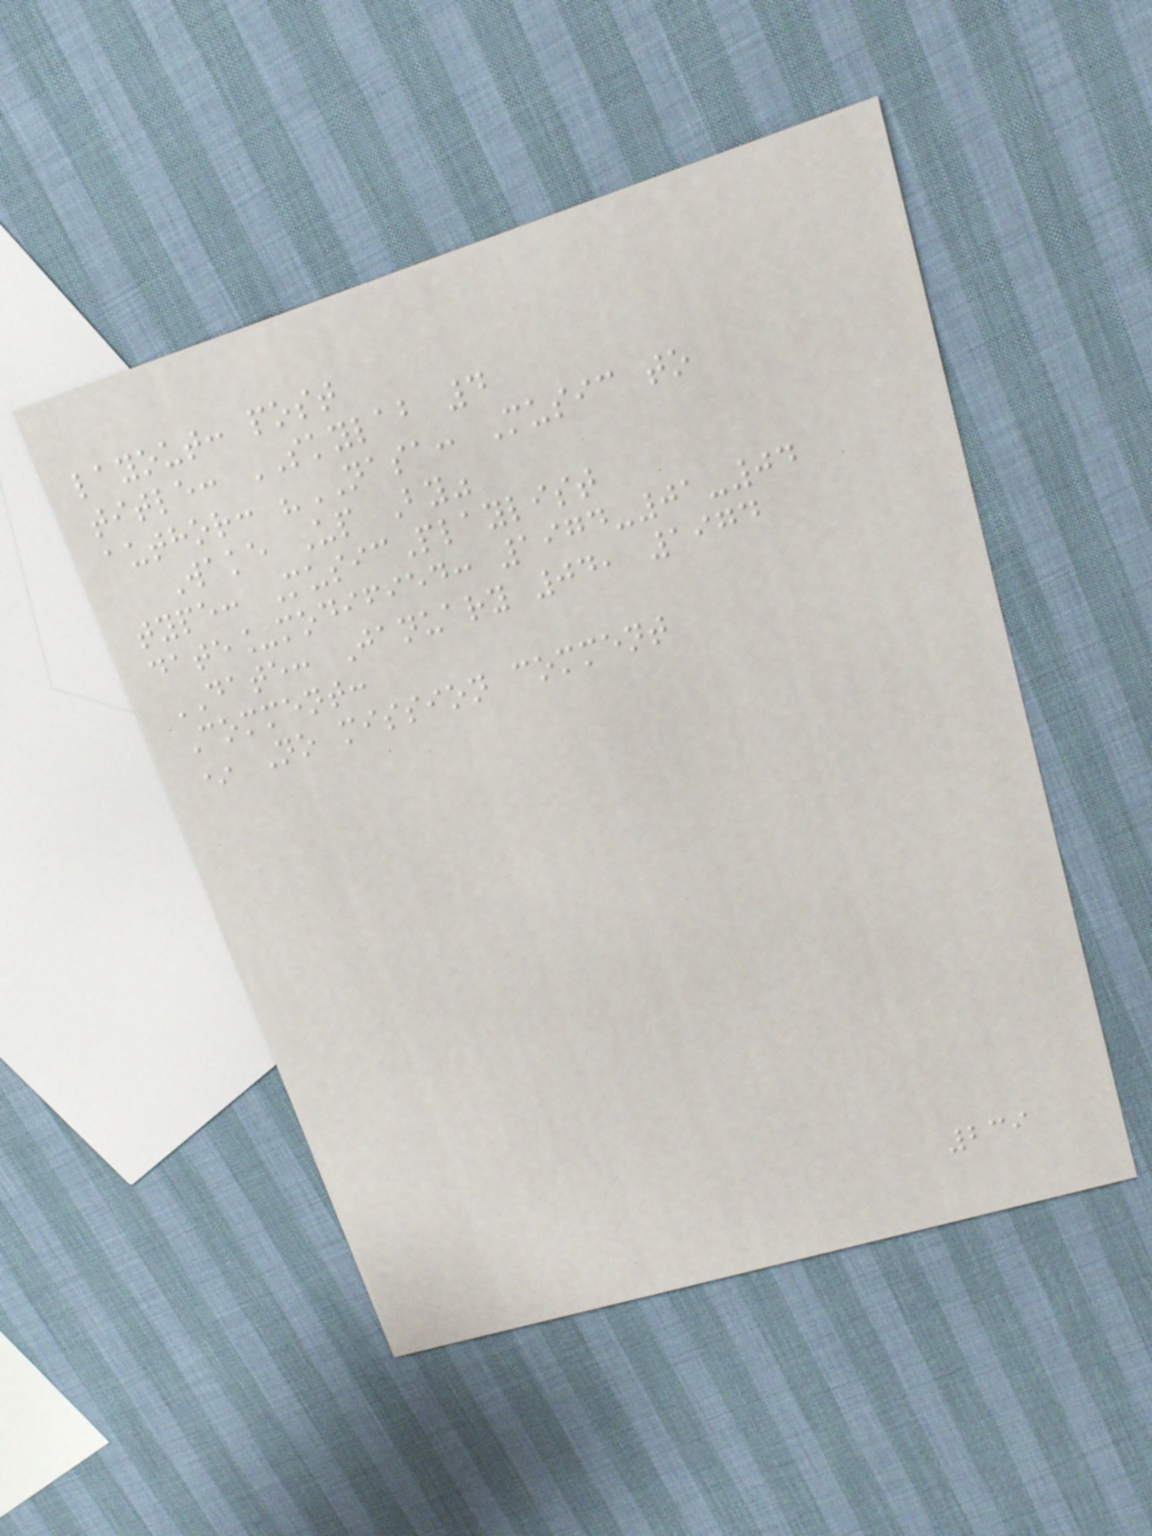layout: post
title: SKYLAB 4
author: "NASA: Music to
Wake Up By"
type: MusicPlaylist
date_modified: 1974-01-04
DATE: January 04, 1974
Comment:
* No mission comment
239
